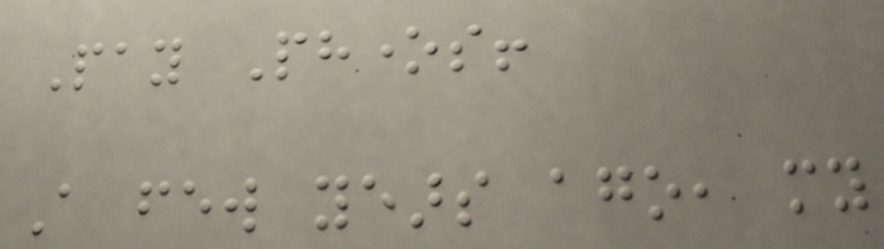Pay Phones!
A few years ago, my
